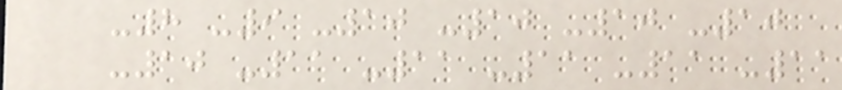-8 -9 -10 -10 -10 -10
-10 -11 -11 -11 -11 -11
